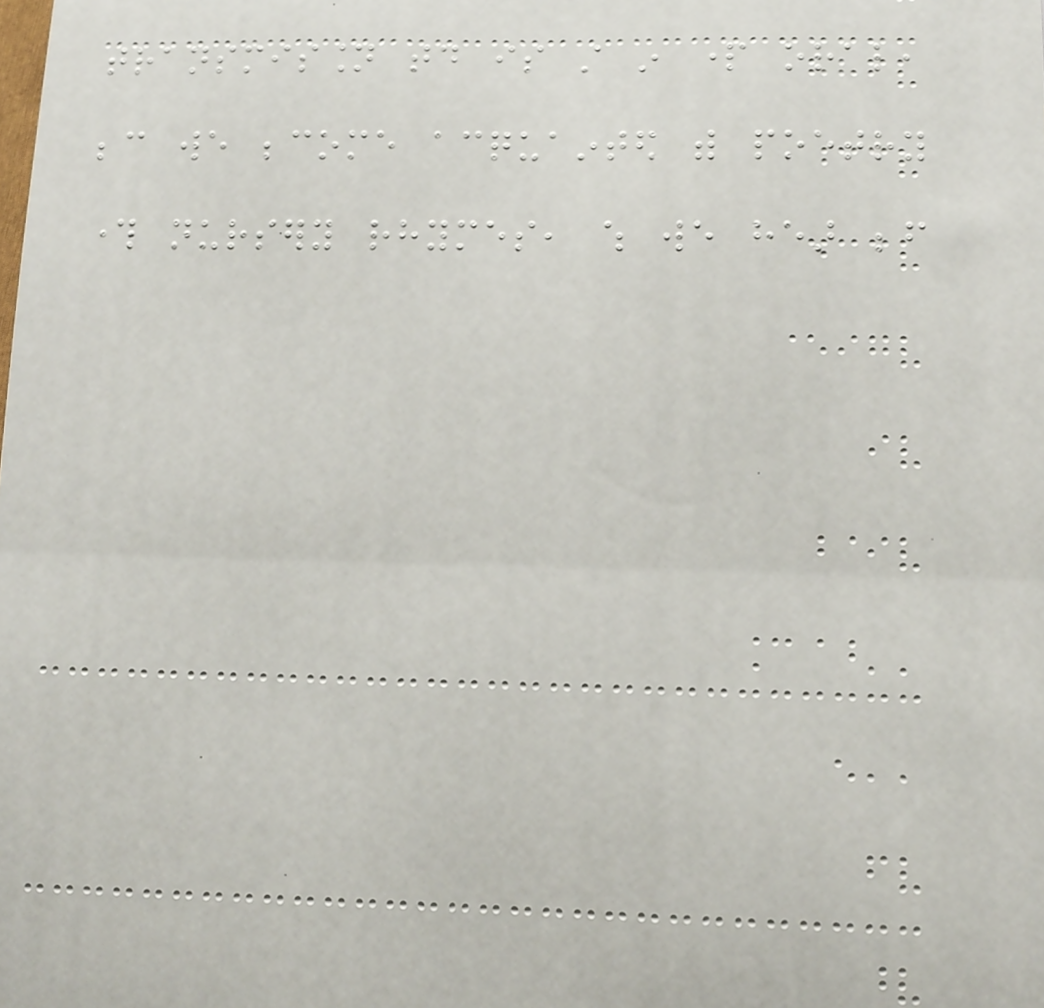transmission today is still in part oral,
because we become acquainted with poetry
through nursery rhymes, which we hear before
